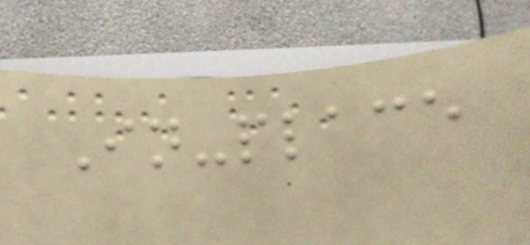In-place
